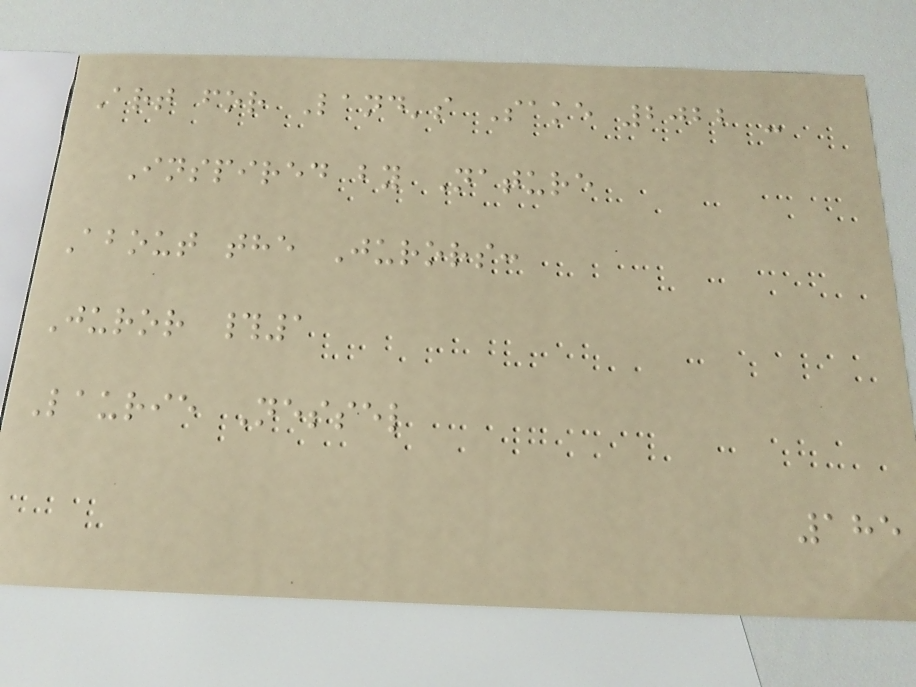Art for Land's Sake 2022 -
Inspired by Nature
About the Jurors:
Juror #1
Laurie Nessel
185
